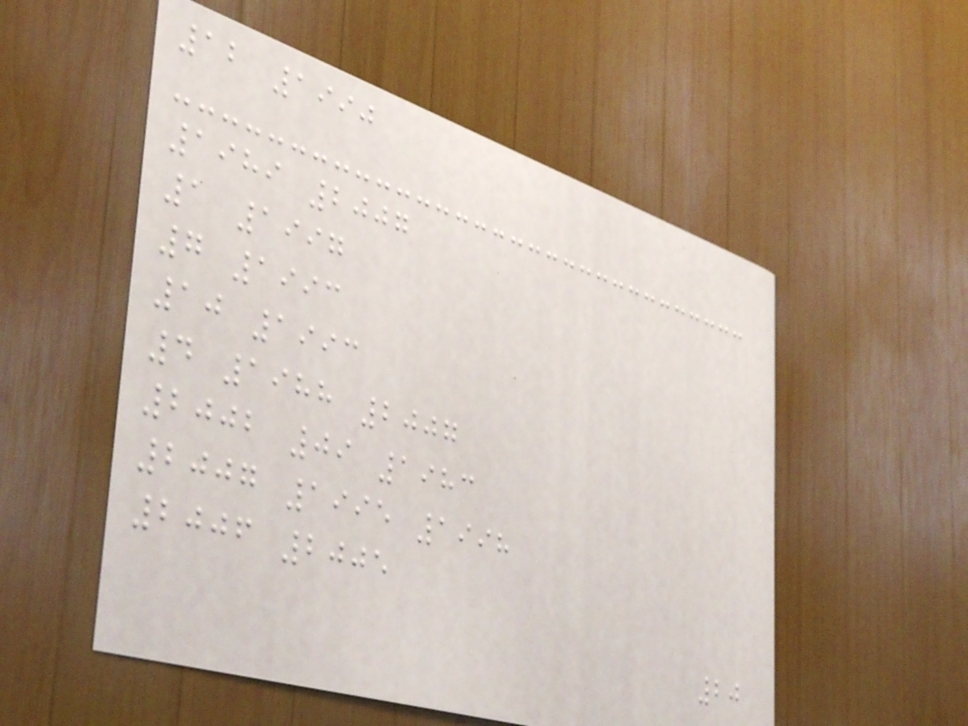12 1990
1989 2007
1 1997
7 1993
10 1993
4 1988 2007
2002 09 1983
2007 1995 1998
2006 2005
20
